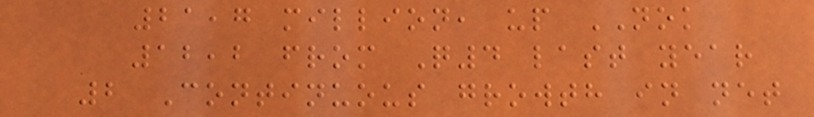21,7 million, up NOK
12,2 from Q4 last year
2 Continuous growth in net
